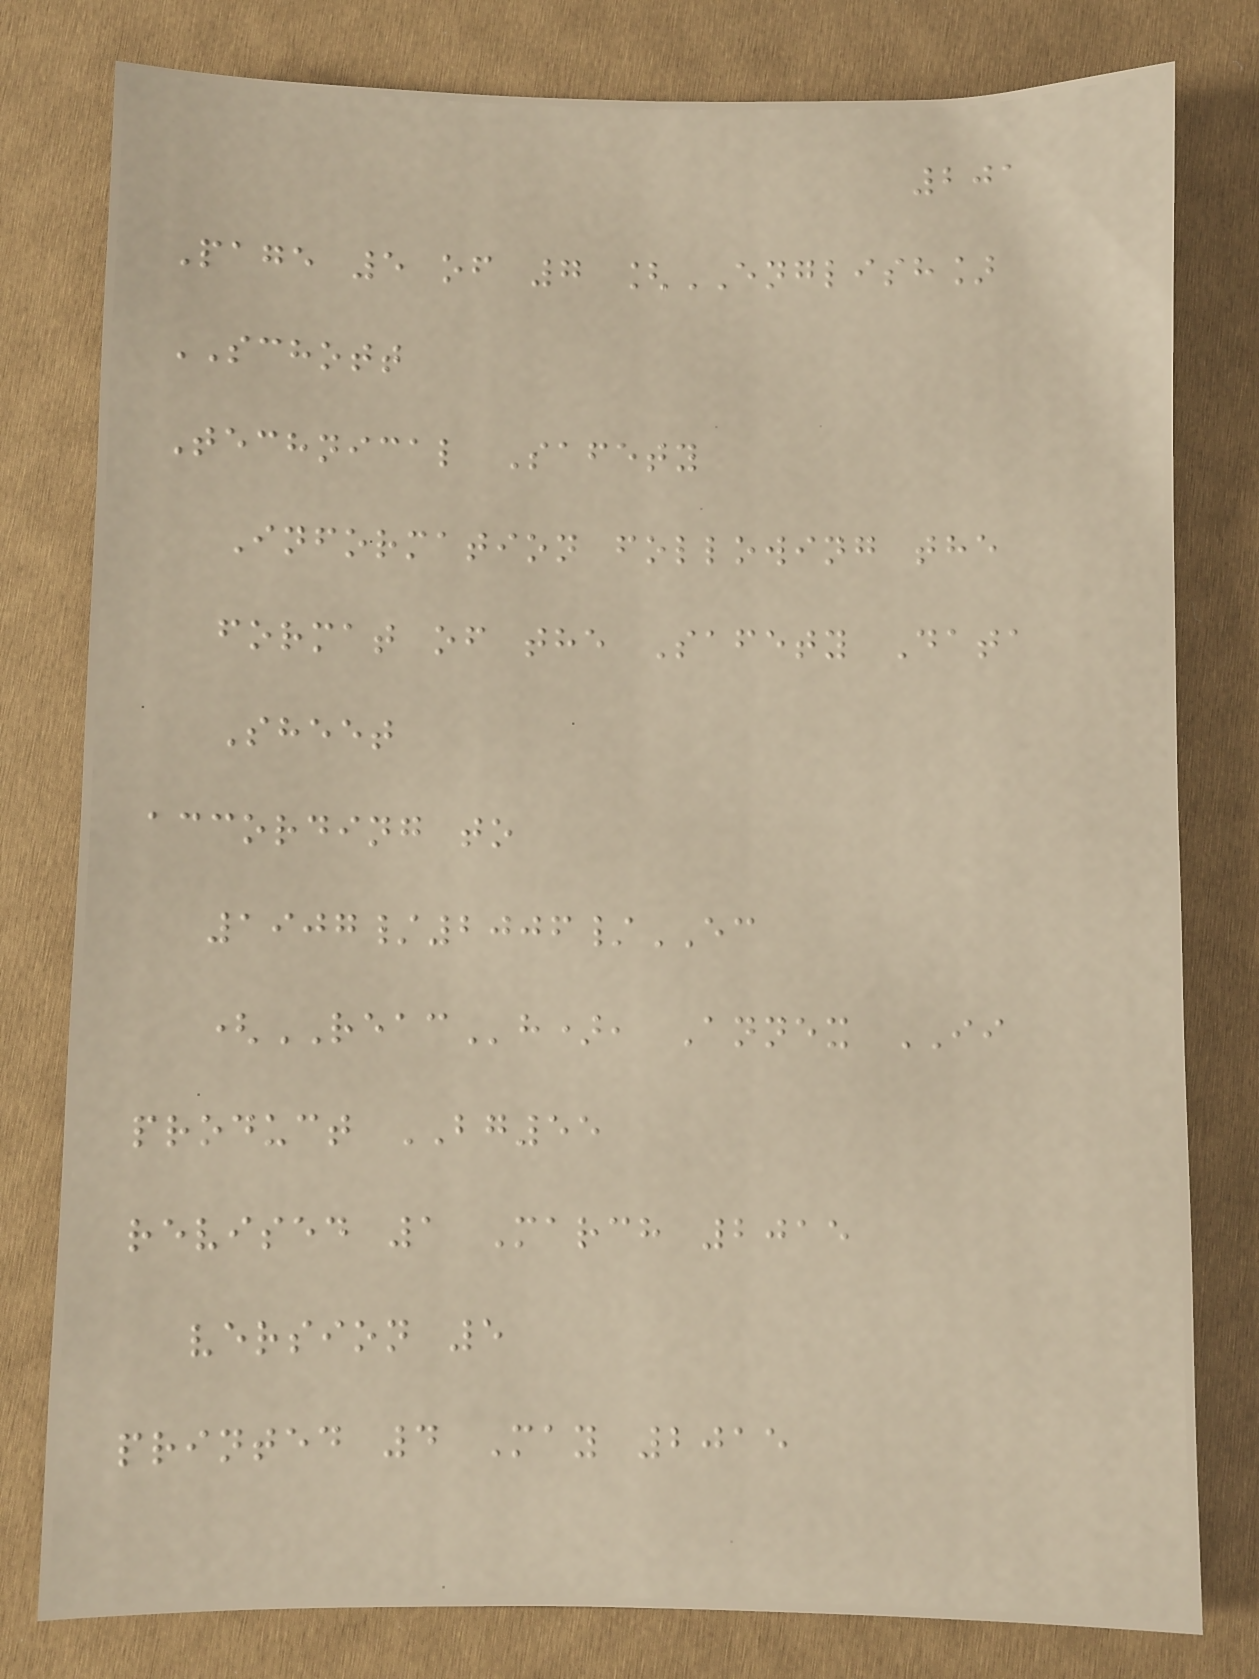201
Page 5 of 7 [ENGLISH]
SCHOTT
Technical Safety
Information following the
format of the Safety Data
Sheet
according to
1907/2006/EC
(REACh), Annex II
product BG55
revised 1 March 2015
version 5
printed 4 May 2015
